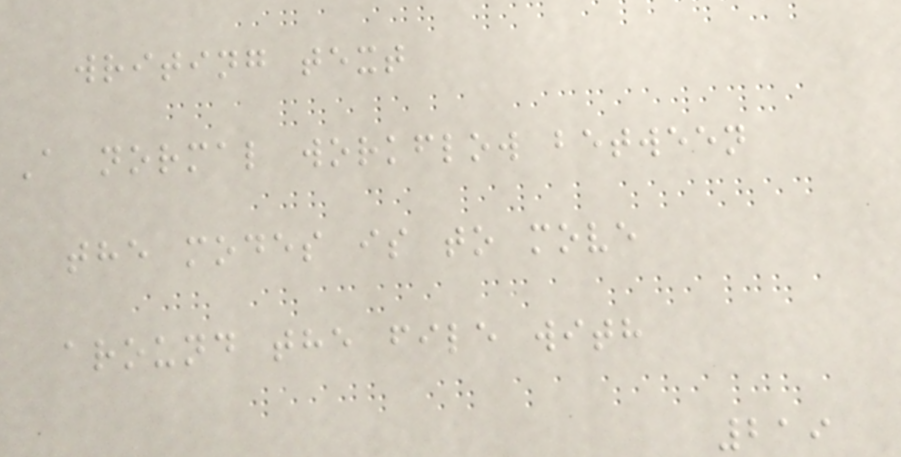writing text
A normal workflow between
the modes is to move
around the file with
219
